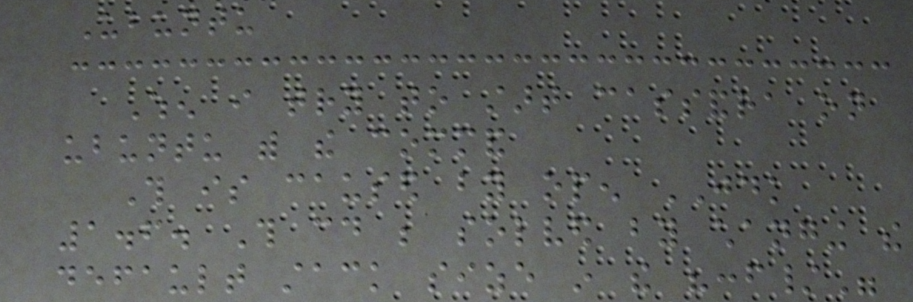Ubuntu
When i try to start cassandra on
ubuntu with the command
This is caused by open JDK
1.6. This could be solved by changing the
default stack size in the "conf/"
